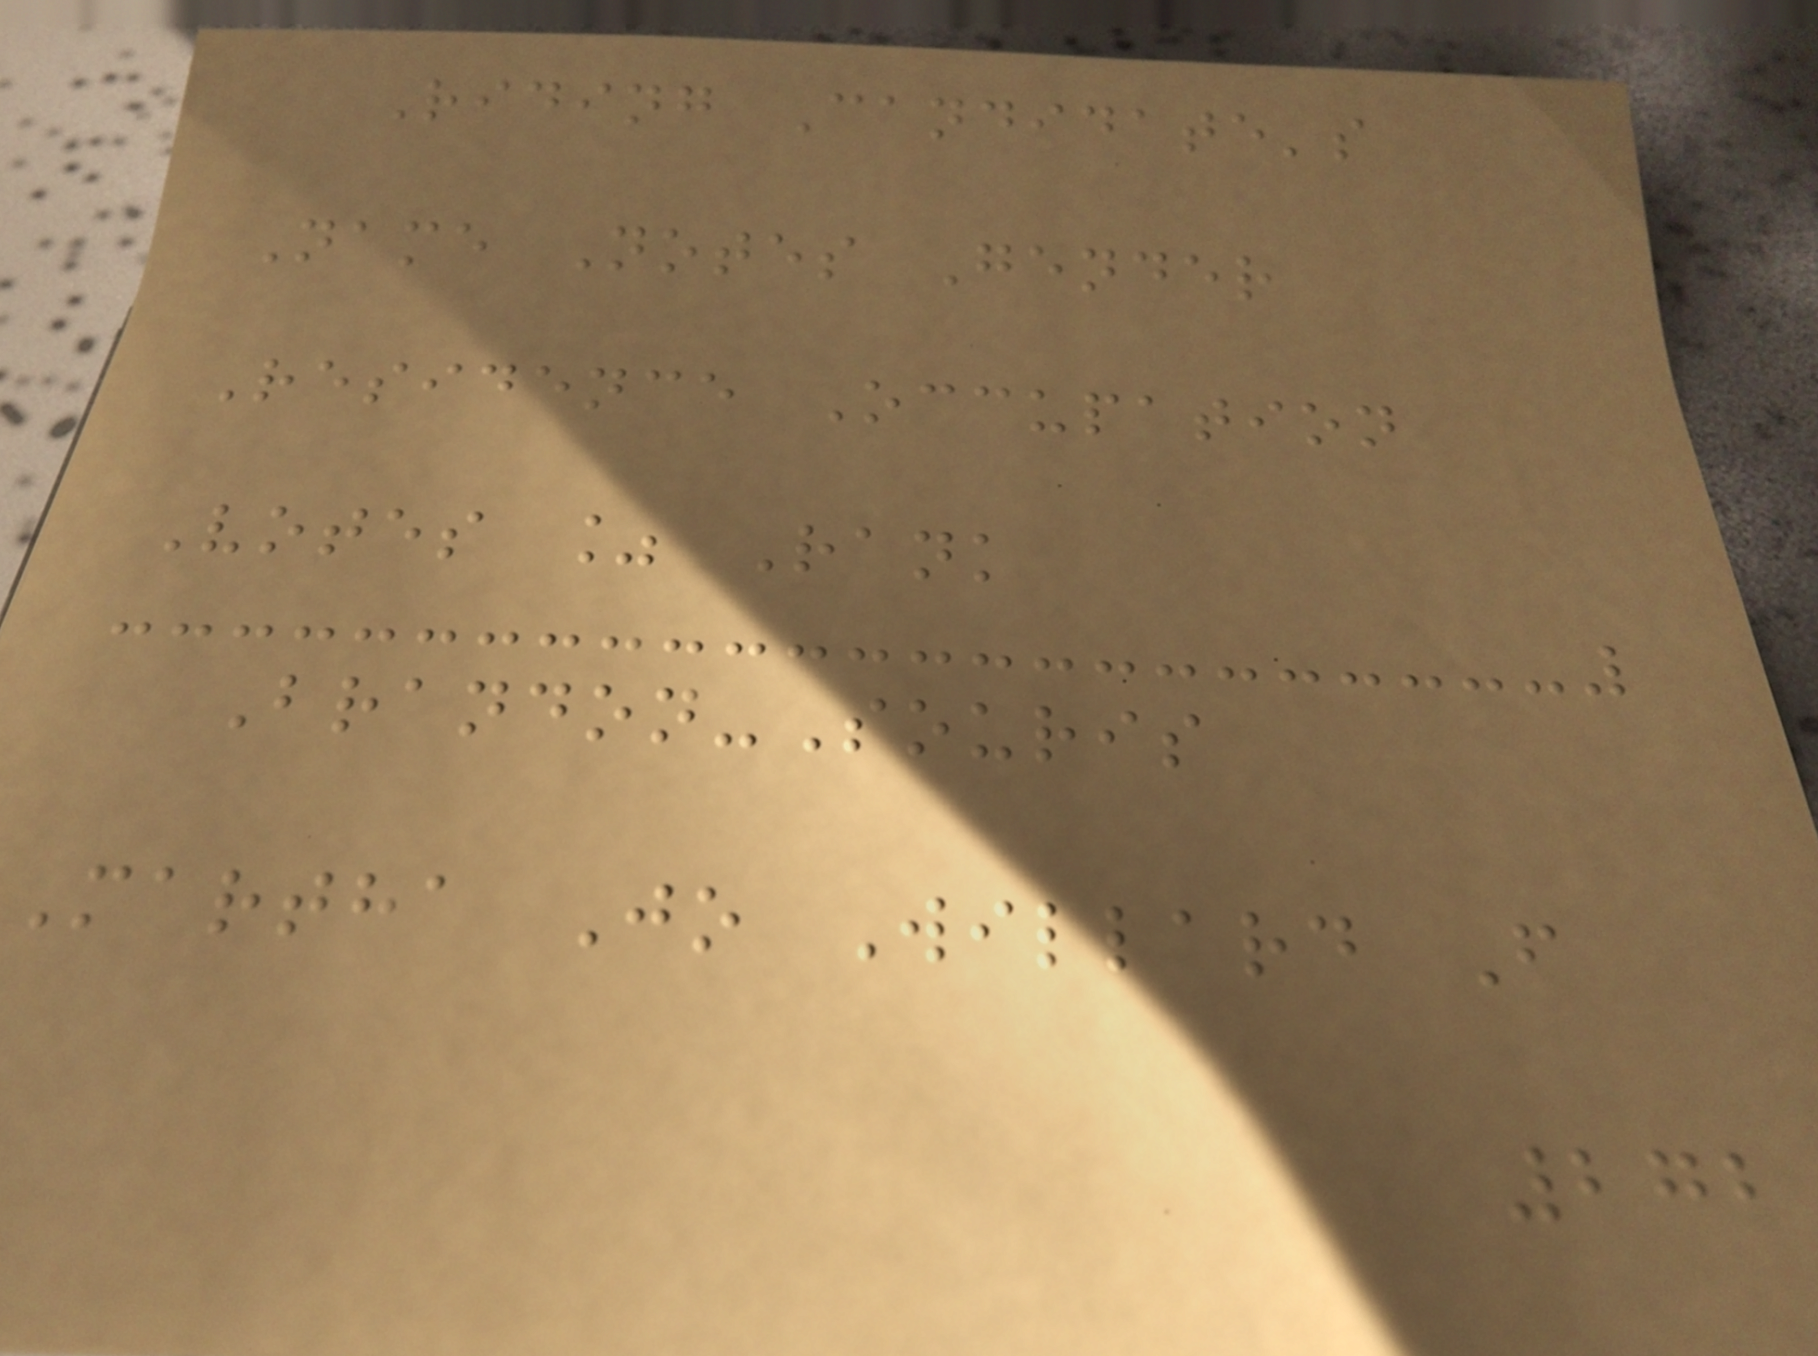Riding Candidate's
Name Notes Gender
Residence Occupation
Votes % Rank
Brandon-Souris
Martha Jo Willard F
272
